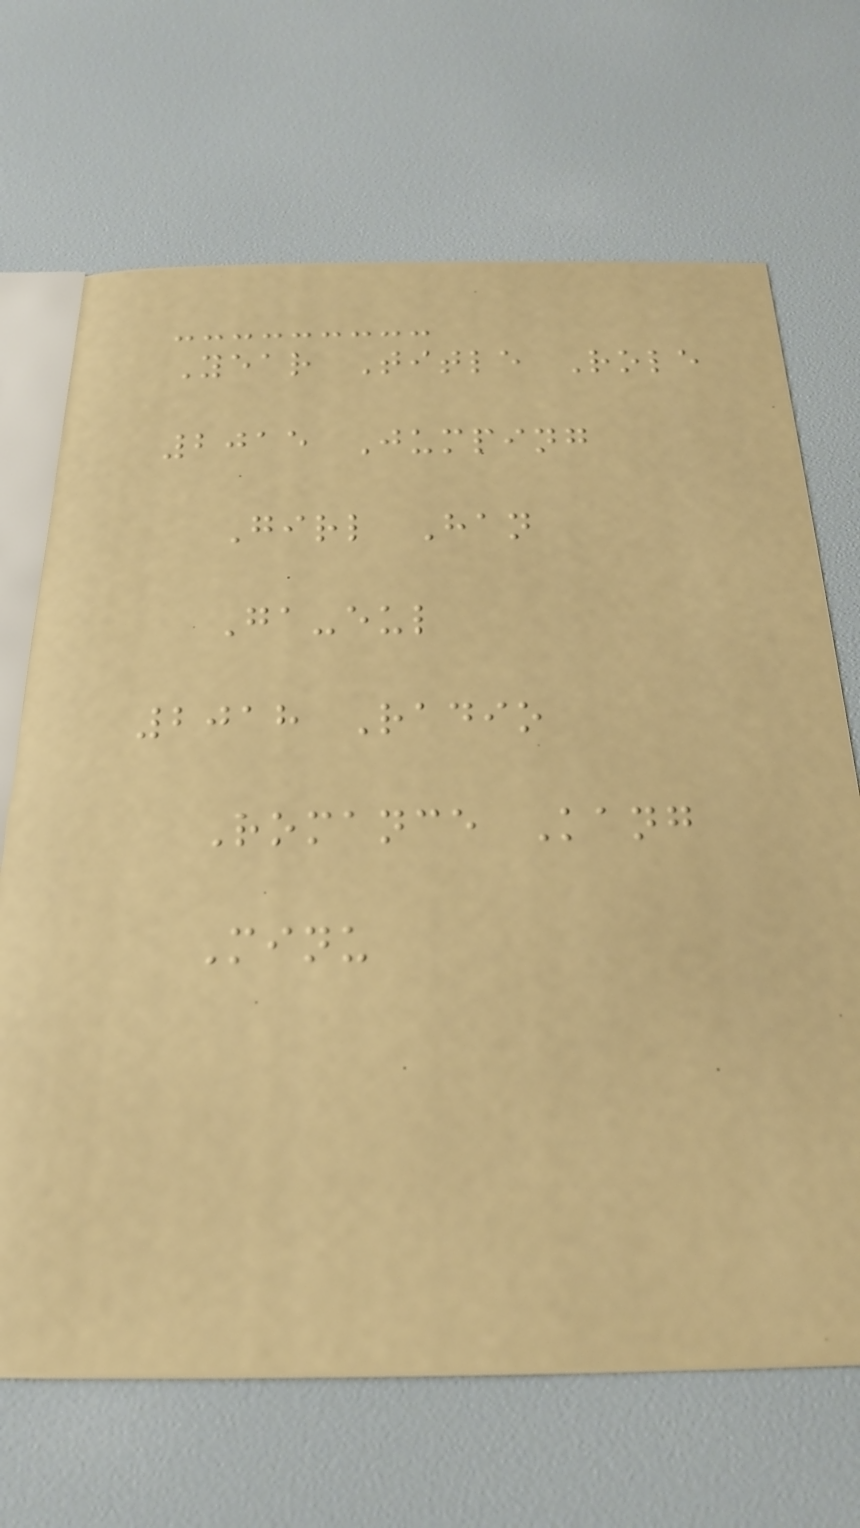Year Title Role
2015 Jumping
Girl Han
Ga-eul
2018 Radio
Romance Kang
Minu
